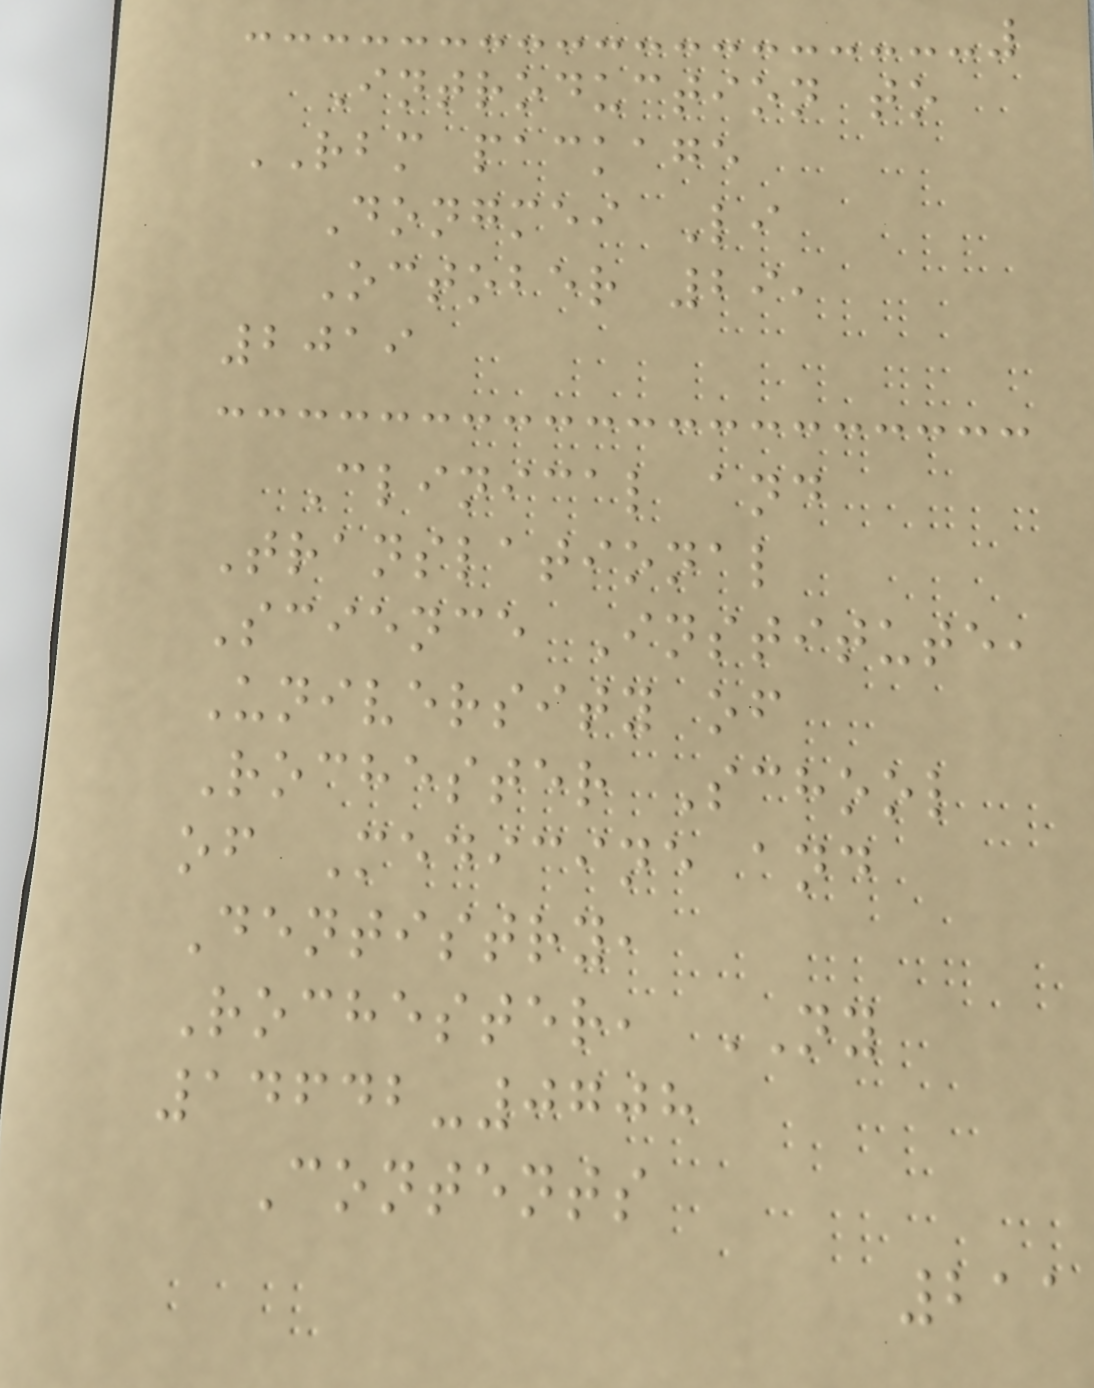Introduction to
RBM package
Dongmei Li
October 29,
2019
Clinical and
Translational
Science Institute,
University of
Rochester School
of Medicine and
Dentistry,
Rochester, NY
14642-0708
Contents
211
